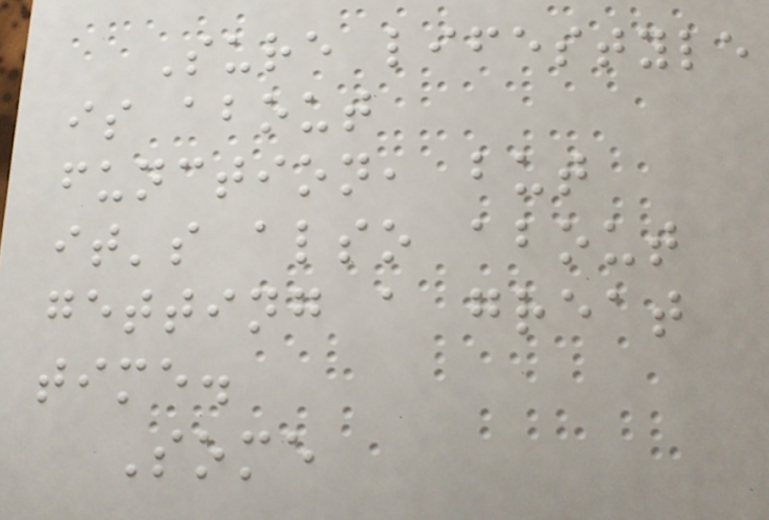Sure lifestyle
is about
function, but
it's also about
getting a great
time.
Some
